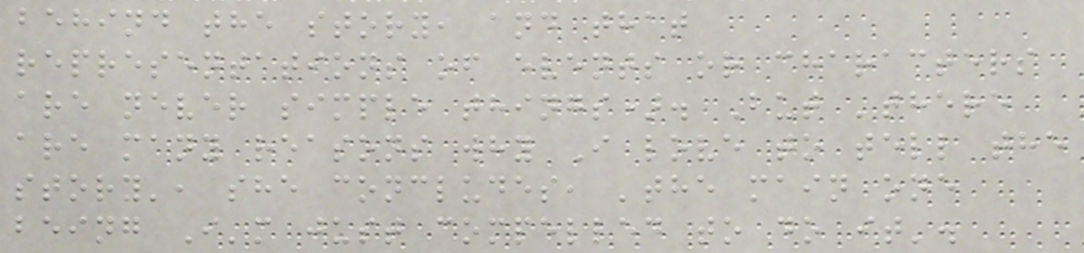behind the story, and that
representations of events or characters
are never simple things). But 'there
are many reasons why I love to tell the
story', she concludes, 'the main one
being I'm just compelled to do it'.
